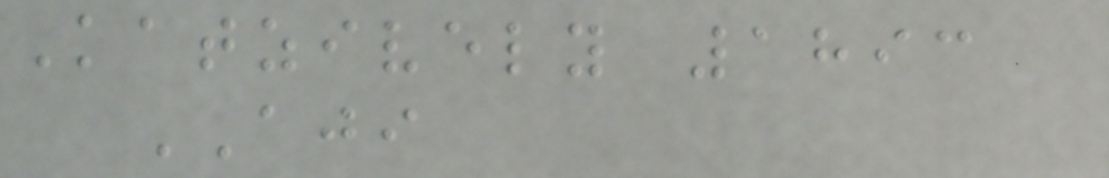Katzively 1893
AJI
